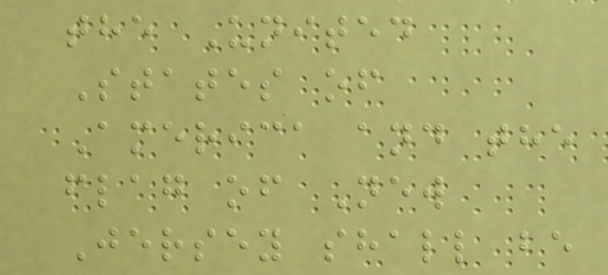the United
States of
America and the
flag of New
Jersey shall be
